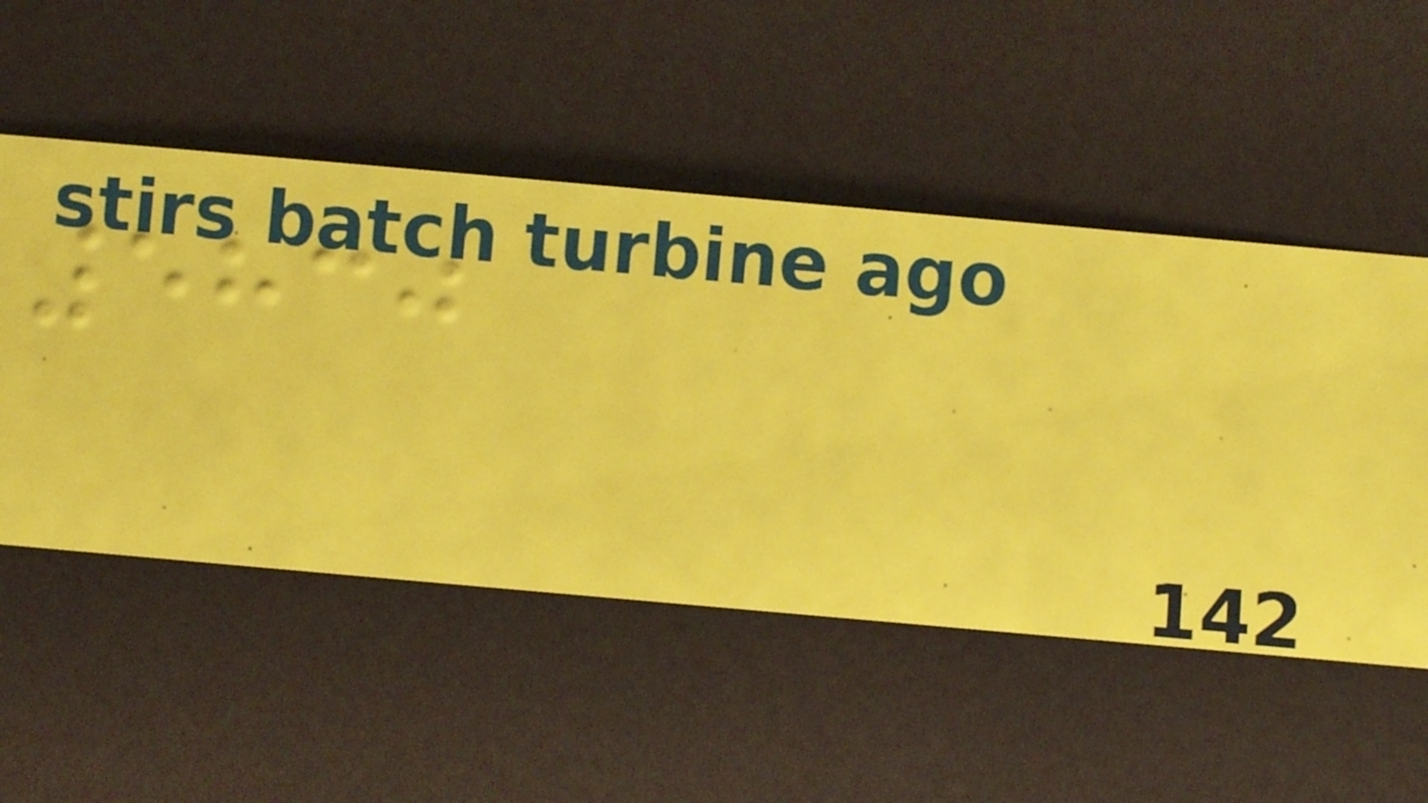5830
